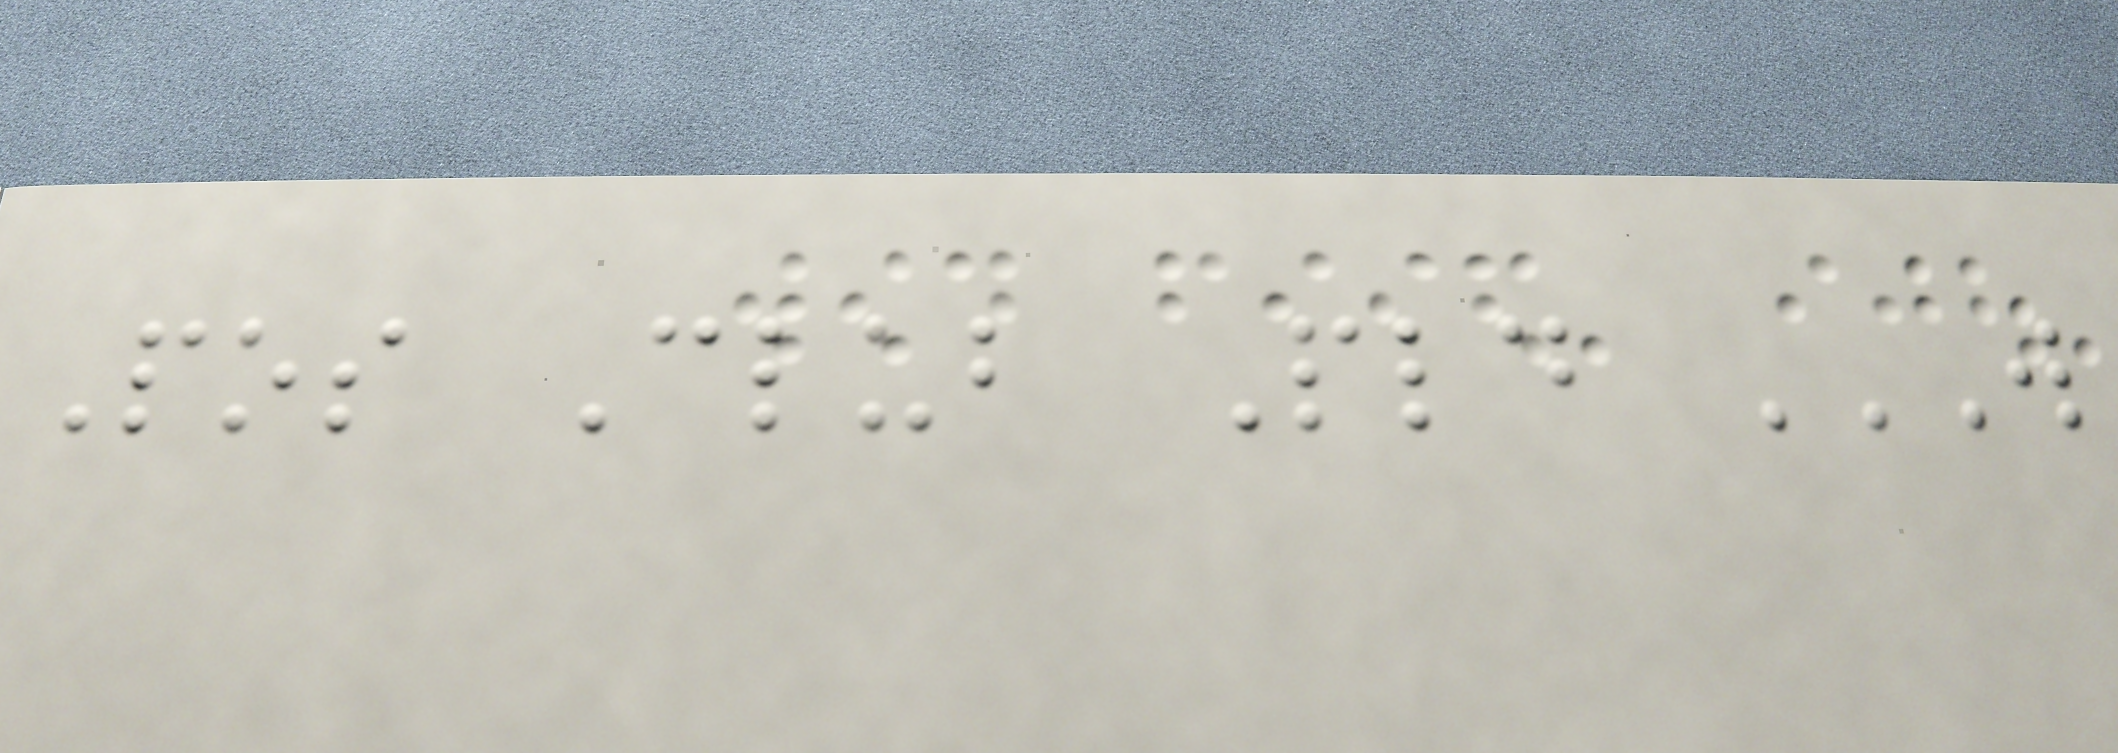Pos Club Pld W
